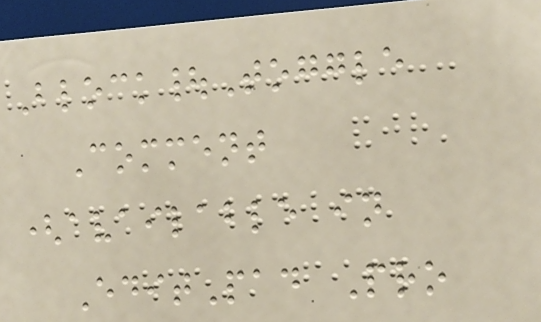Block|Toggle
Comment
(available in
EditPad Pro
